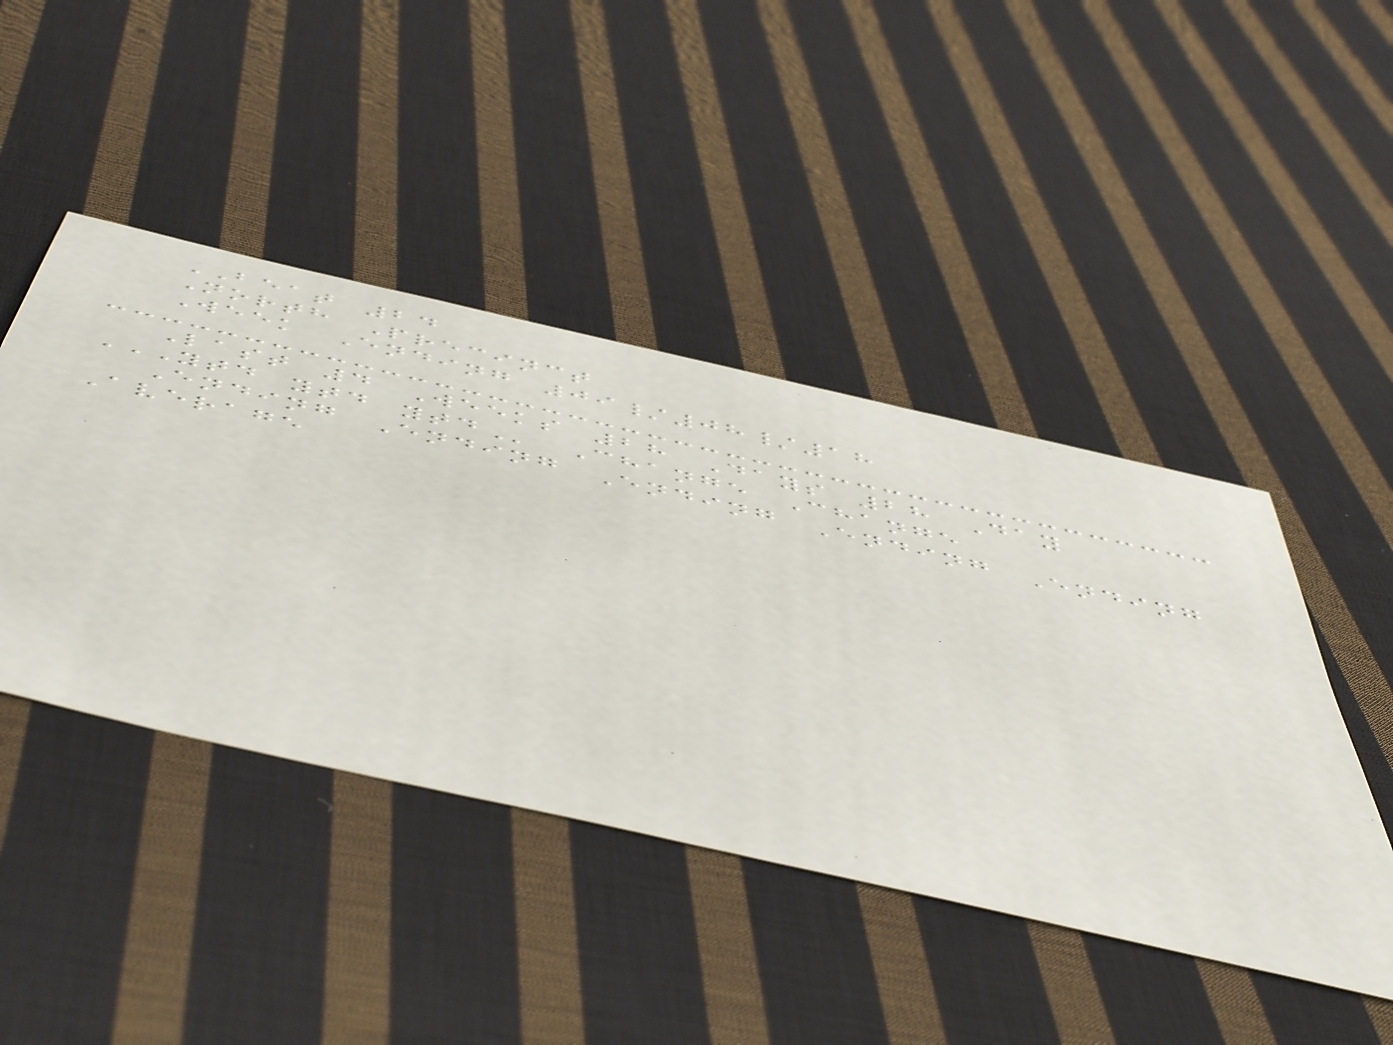BEAT 24
North Precinct
Week Ending 09/08/18
Last 4 Weeks 28 Days 28 Day
YTD YTD YTD Change Change
Ending Ending Ending Ending Ending
Average
